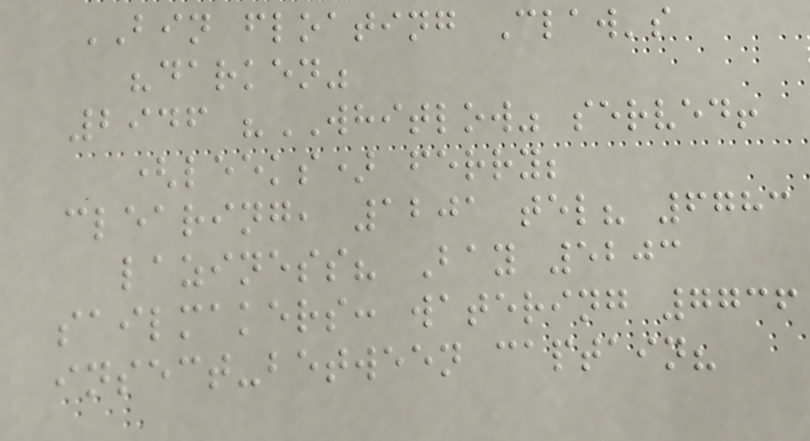BIN floating Claw's
"darken"
2946 "WHITLOW" served!
(leeks) ferry;
clearing, 1201 tel? 6783
laziness? Bay 5203
sailmakers: watering 7736
insect-between captain?
